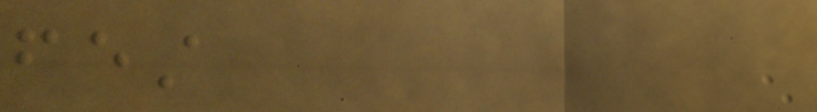fest
